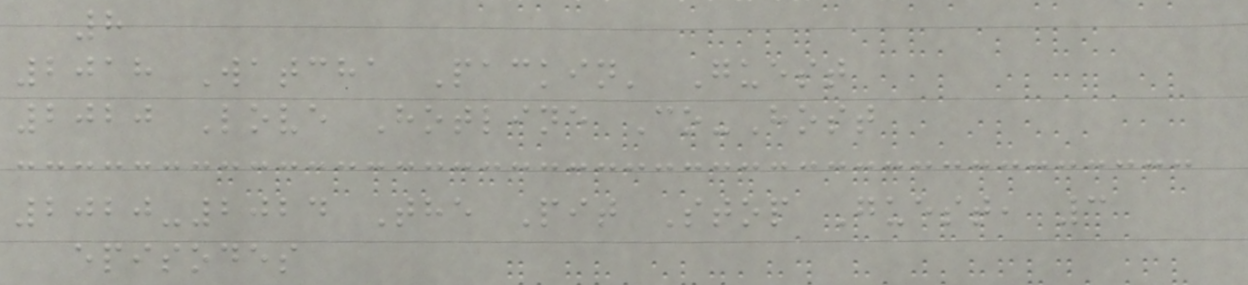8
2018 Watcha Packin' Guest
2020 Love Hotline Co-Host
2020-2024 The Pit Stop Guest, 3
episodes
